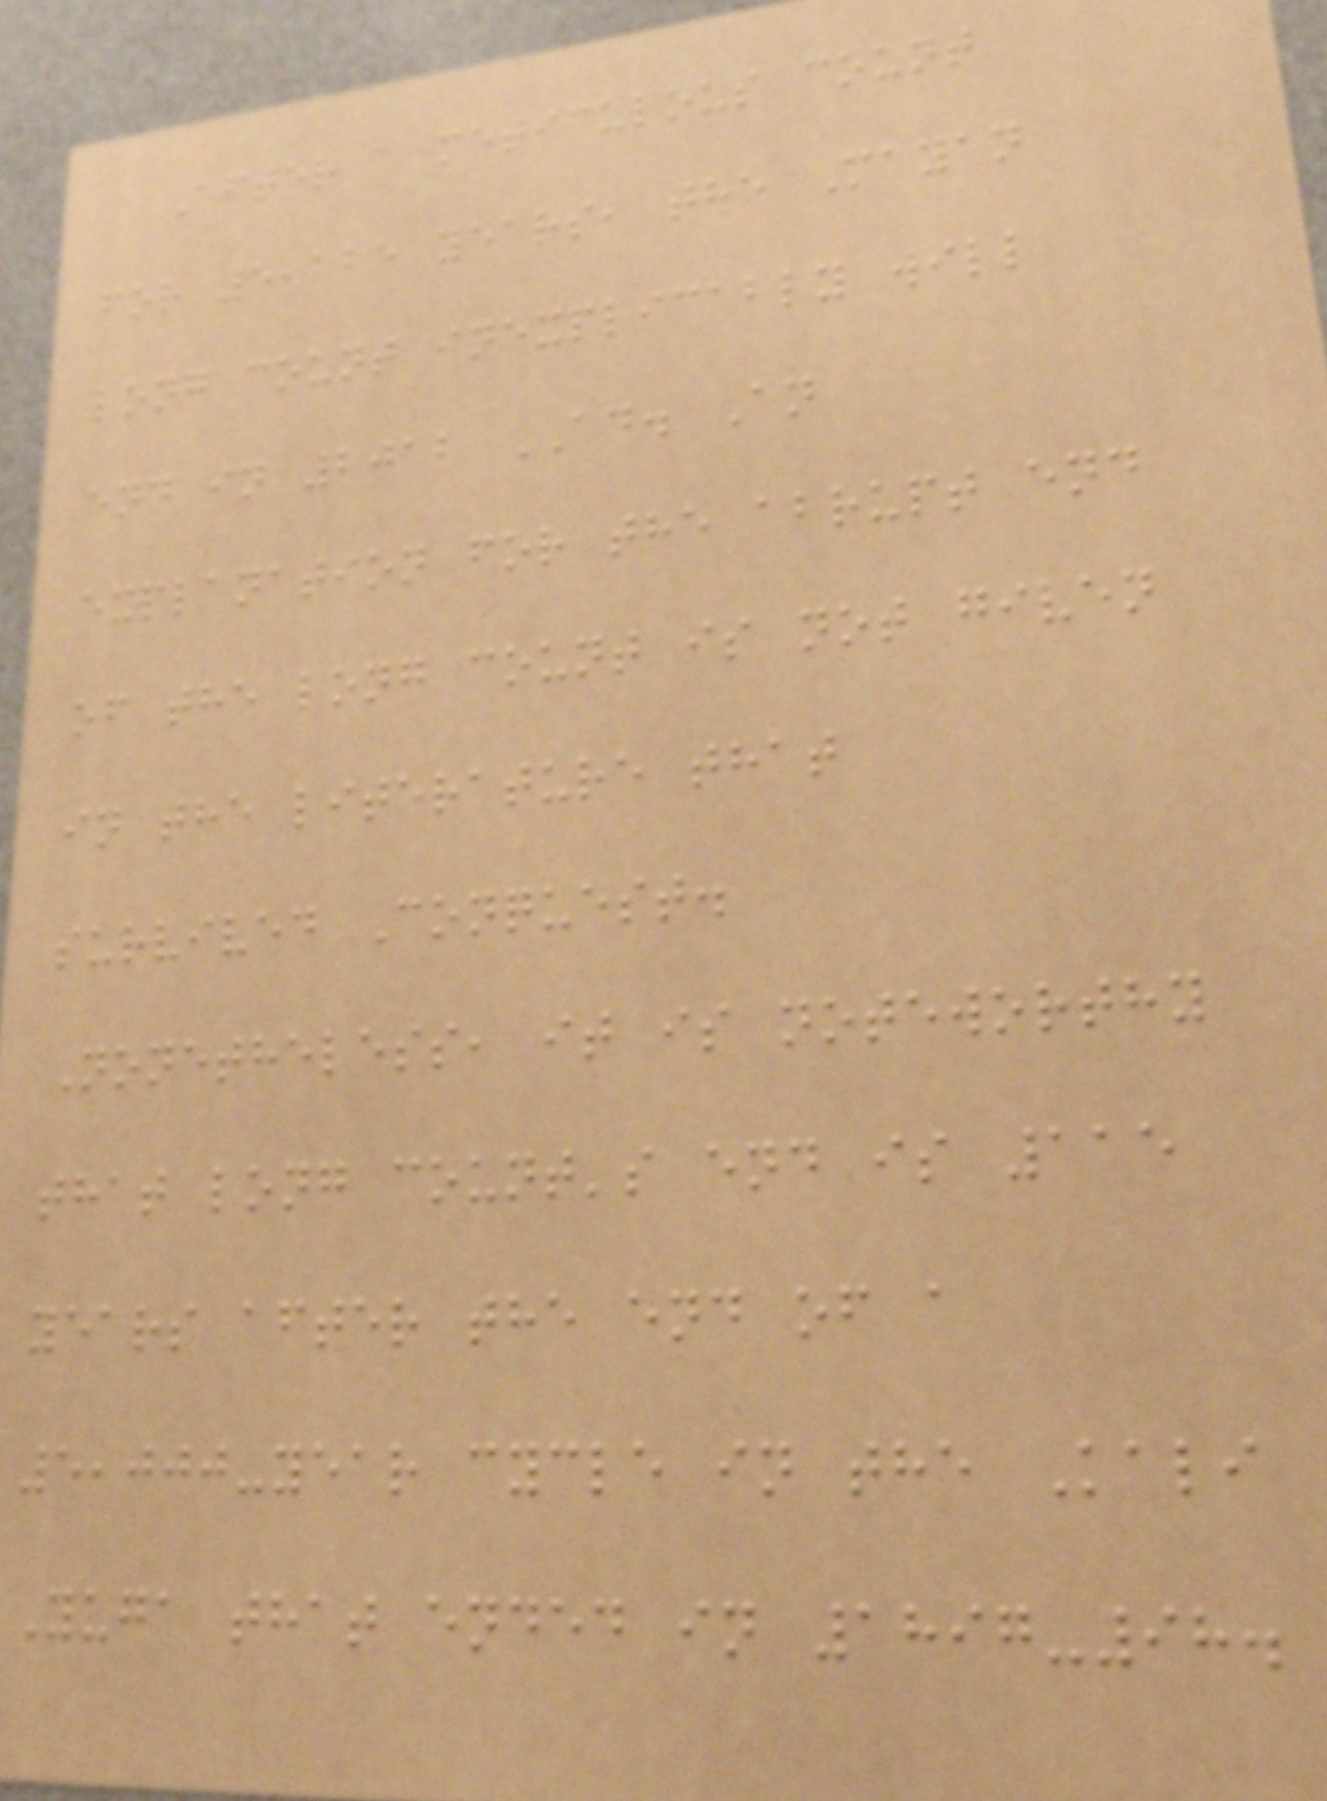After a meticulous count
for 5,125 years, the Mayan
long count inexplicably will
end in 2012 AD. An
explanation for the abrupt end
of the long count is not given
in the literature that
survived Conquest.
Nonetheless, it is noteworthy
that long count's end is 115
years after the end of a
5,000-year cycle in the Kali
Yuga that ended in 1897-98.
